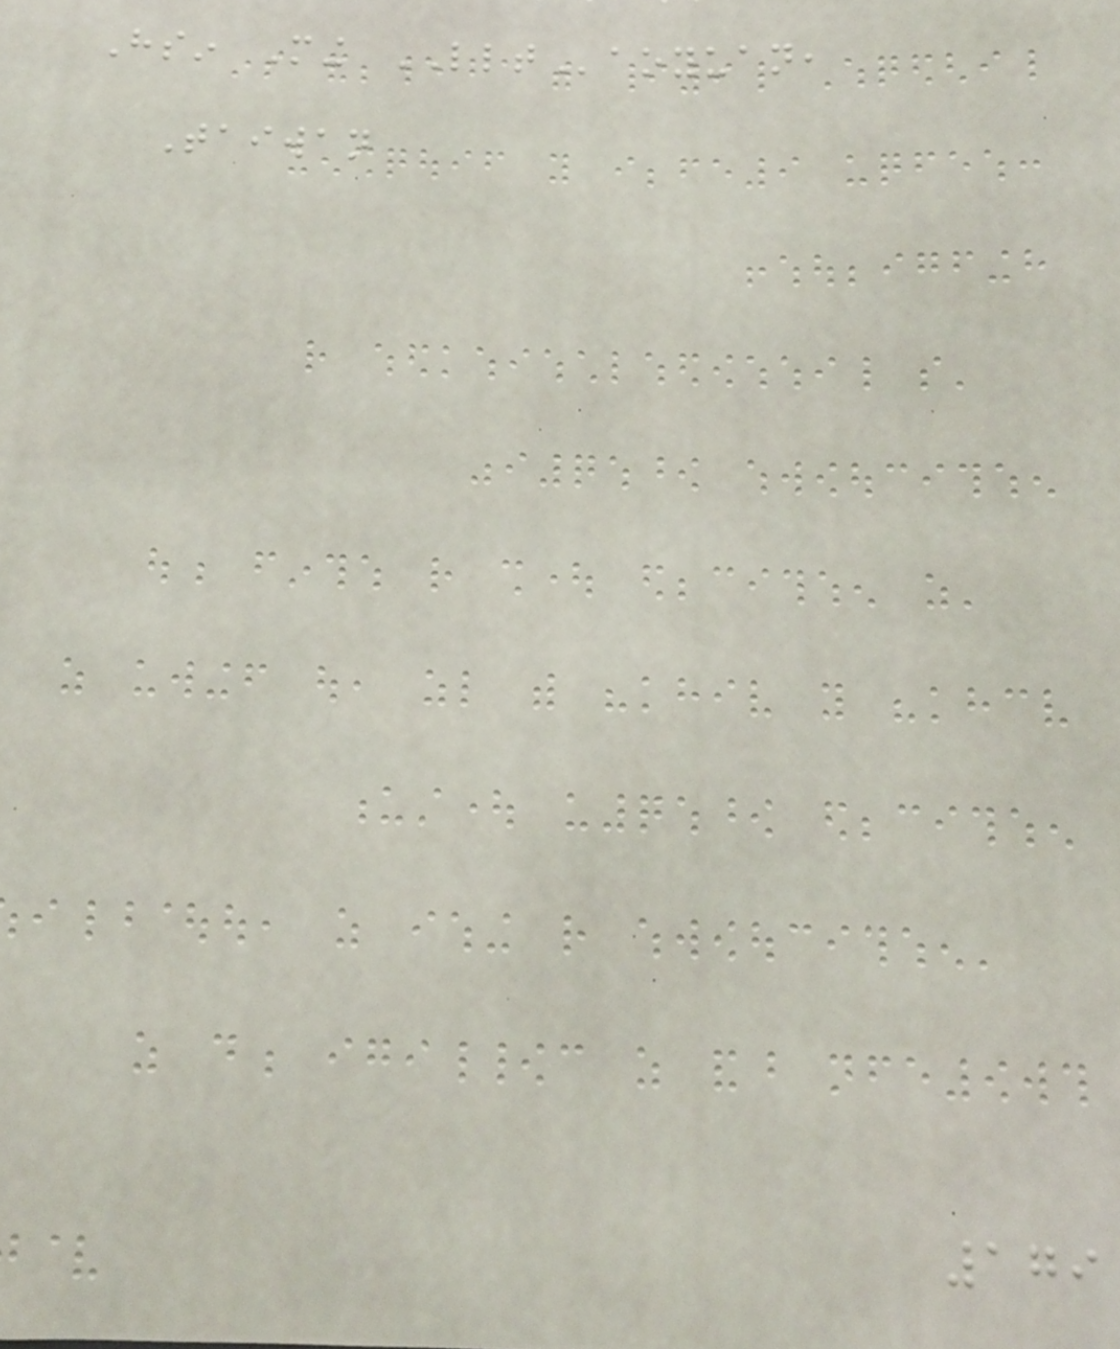Hsin Ming LLTaoyuan,
Taiwan
179
